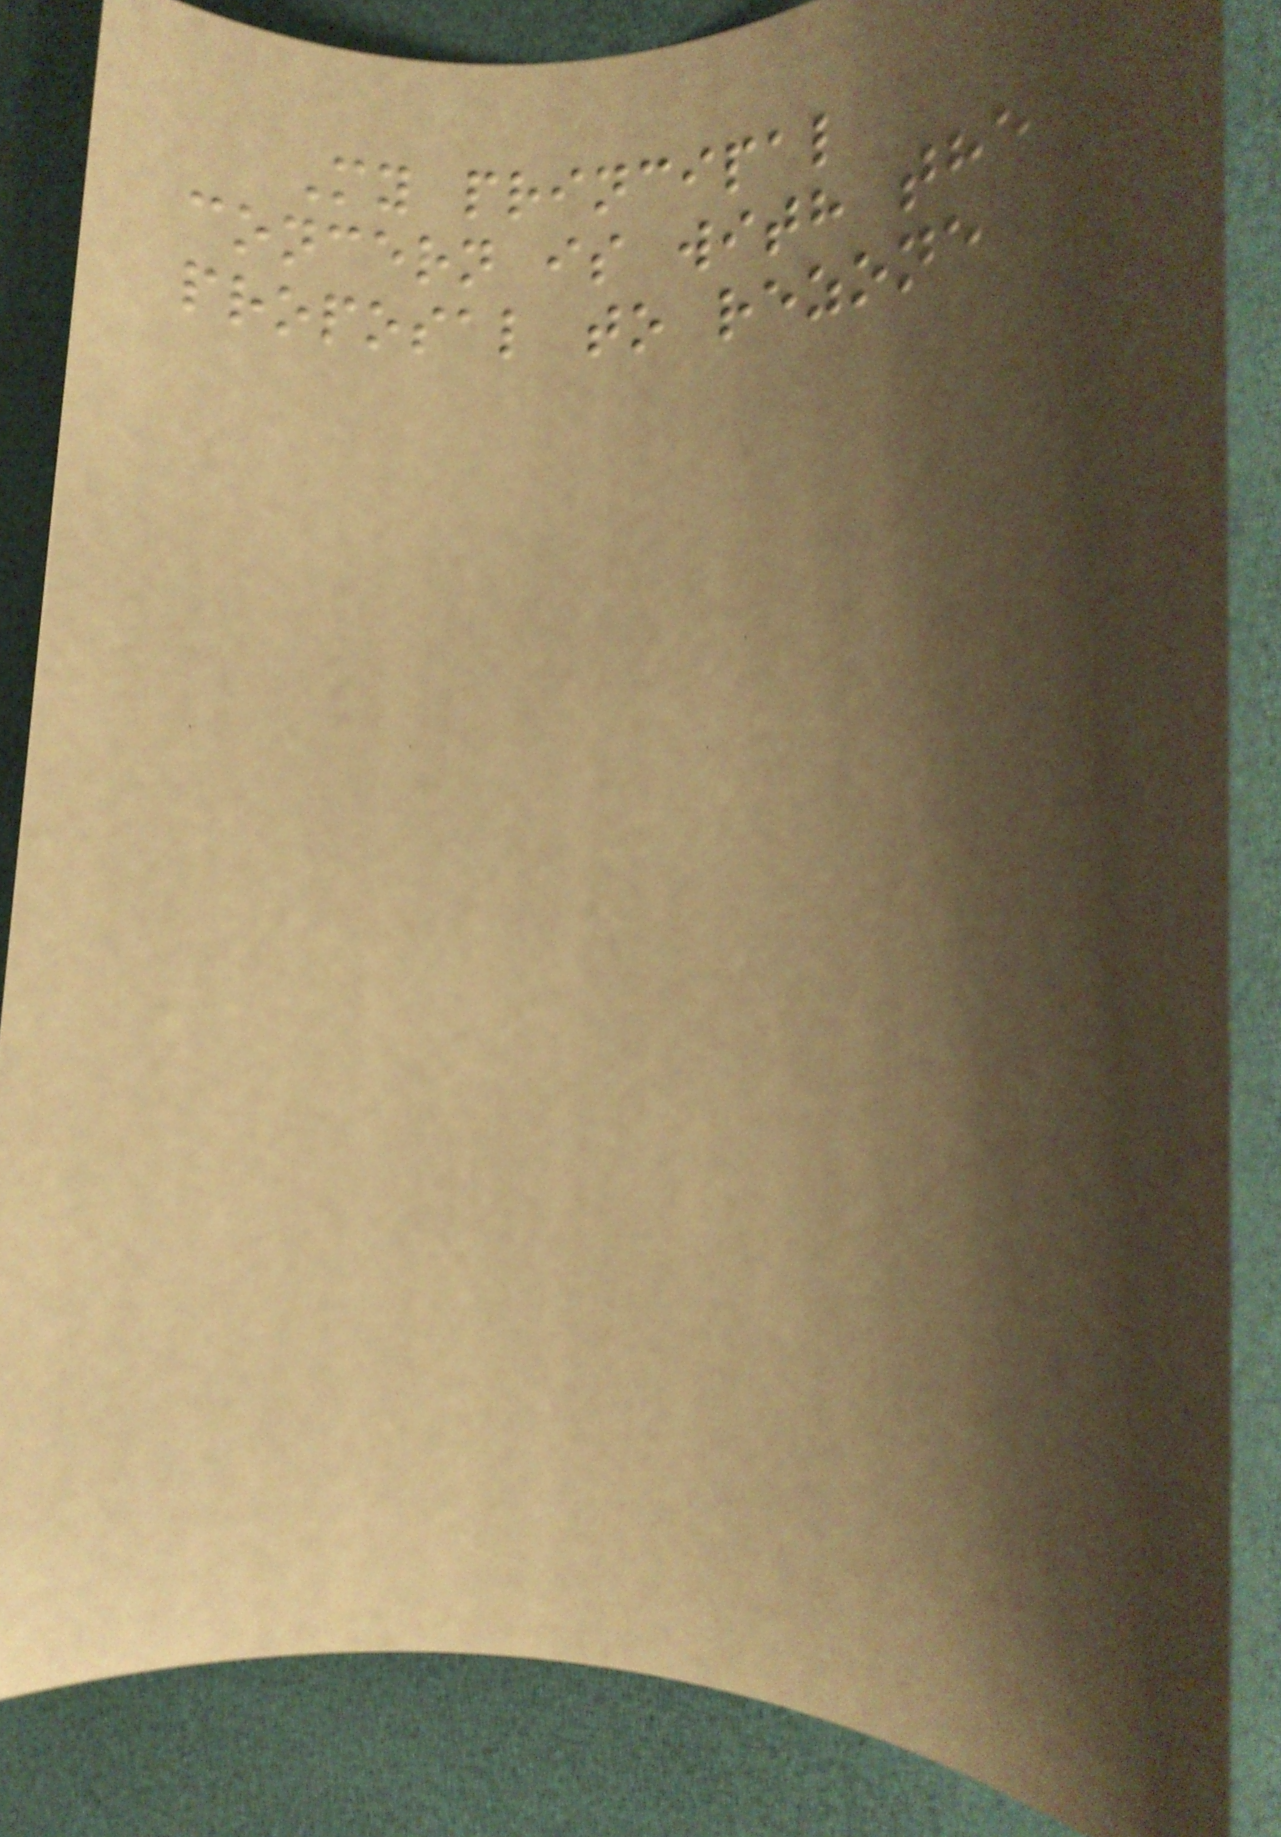My principal
concern is with the
proposal to rezone
